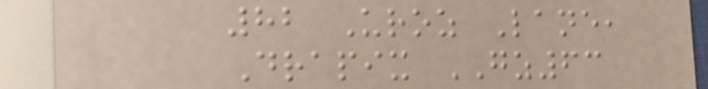82 Uroz Lane,
Drapix GZ63
